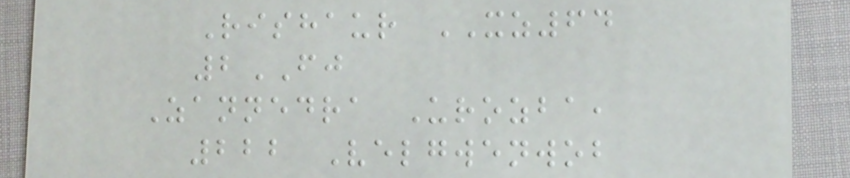Rishaur XZ64
2FJ
Zannedra Urozba,
222 Velgwenwob
